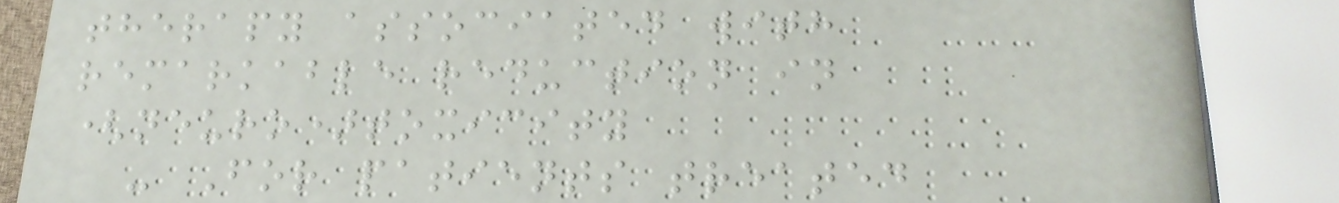therapy associated with
remarkable reduction in
(neuro)toxicity
- For patients treated
